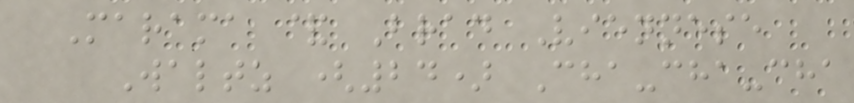Marama & Brad Viennese
Waltz (24) Cha-cha-cha
